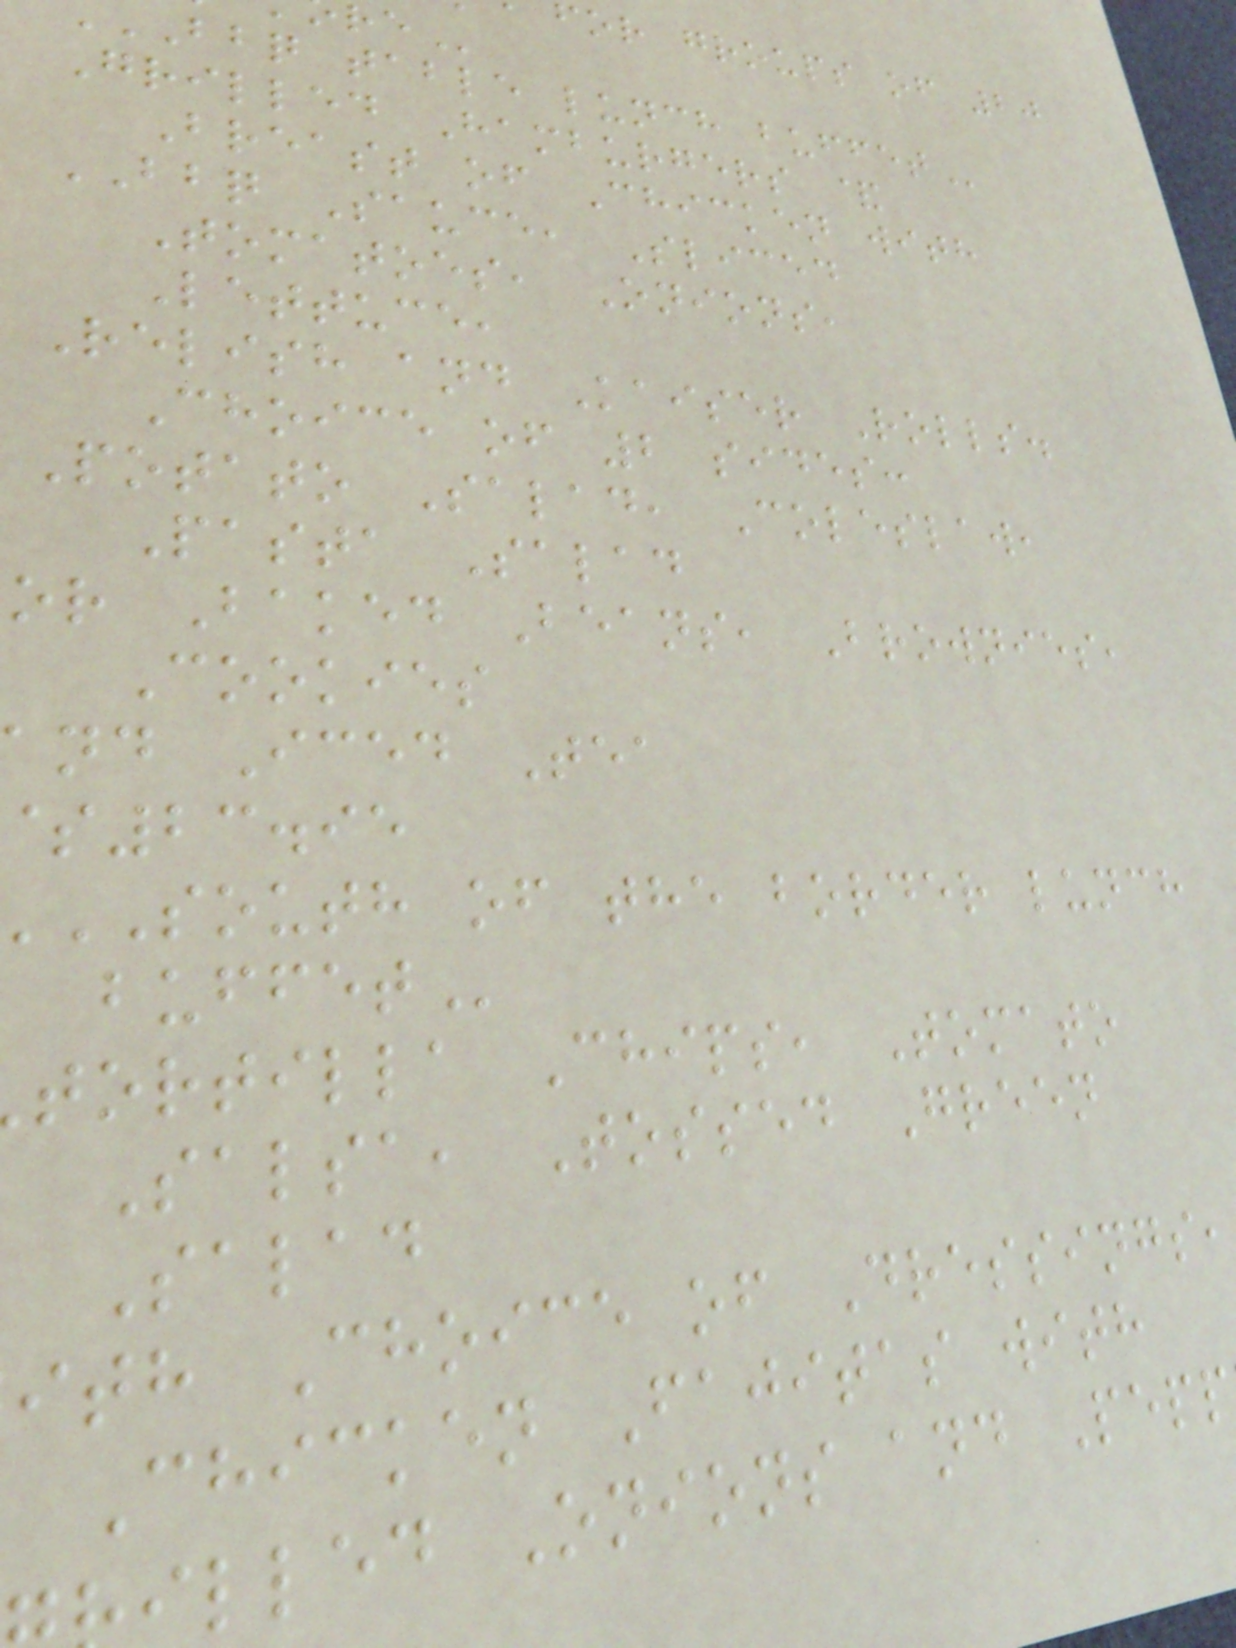for groups of 20
bbq table lunch
Grilled Hamburgers &
Breast of Chicken with
BBQ Sauce, Sliced
Tomatoes, Onions,
Lettuce,
Relish and Kaiser Rolls.
Choice of 2 sides:
Potato Salad, Coleslaw,
Pasta Salad
or Baked Beans, Brownies,
Cookies
nd Iced Tea
23.95
SOUTH of the border lunch
tortilla Chips, Tomato
Salsa, Tossed Green
Salad
ith Choice of Dressings,
Chicken Fajitas with
illed Onions and Pepp
